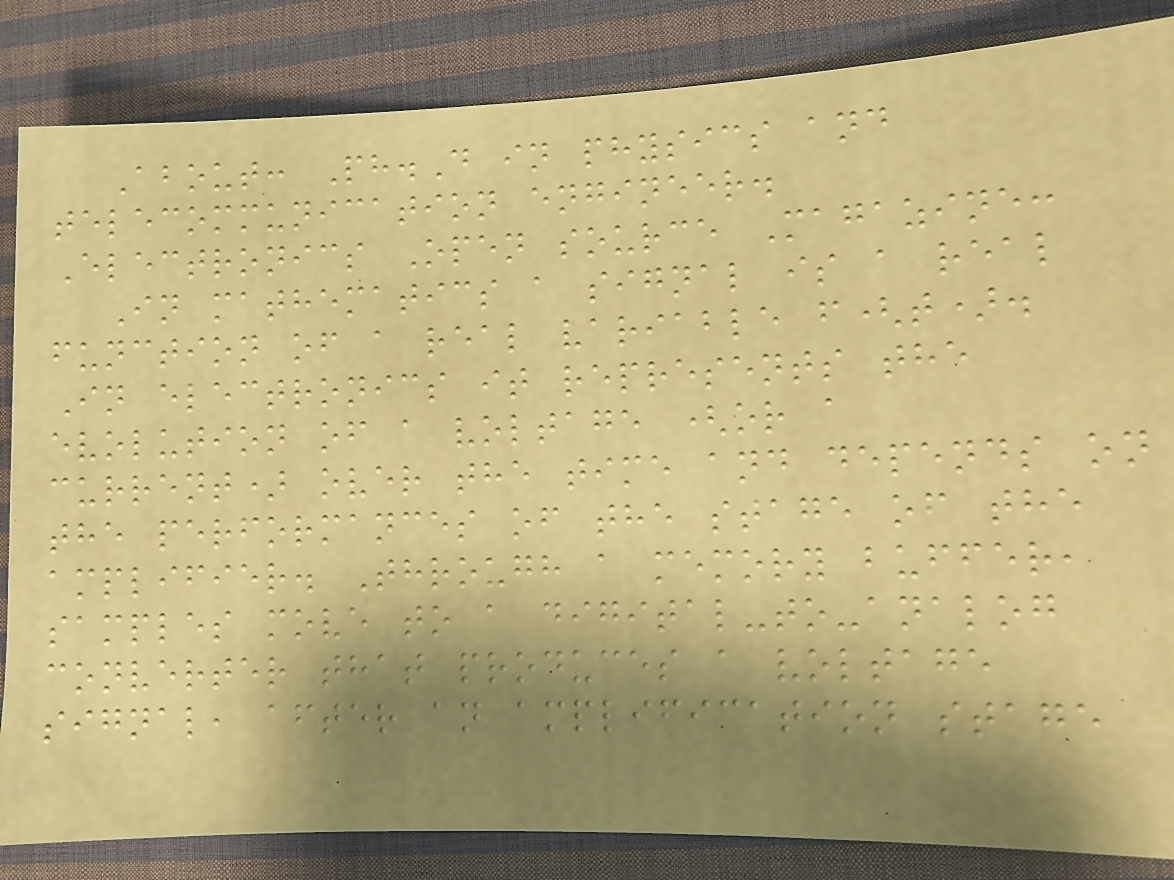About: Ph.D in physics and
telecommunication engineer.
Electronics Open source Magazine:
In mathematics a signal is a real
function of a real variable f(t).
In electronics it represents the
evolution of a voltage (or a
current) over the time and depends on
the performances of the stage of the
amplifier. Through a memory buffer,
samples move to a digital-to-analog
converter that produces a voltage
signal, after an amplification stage
